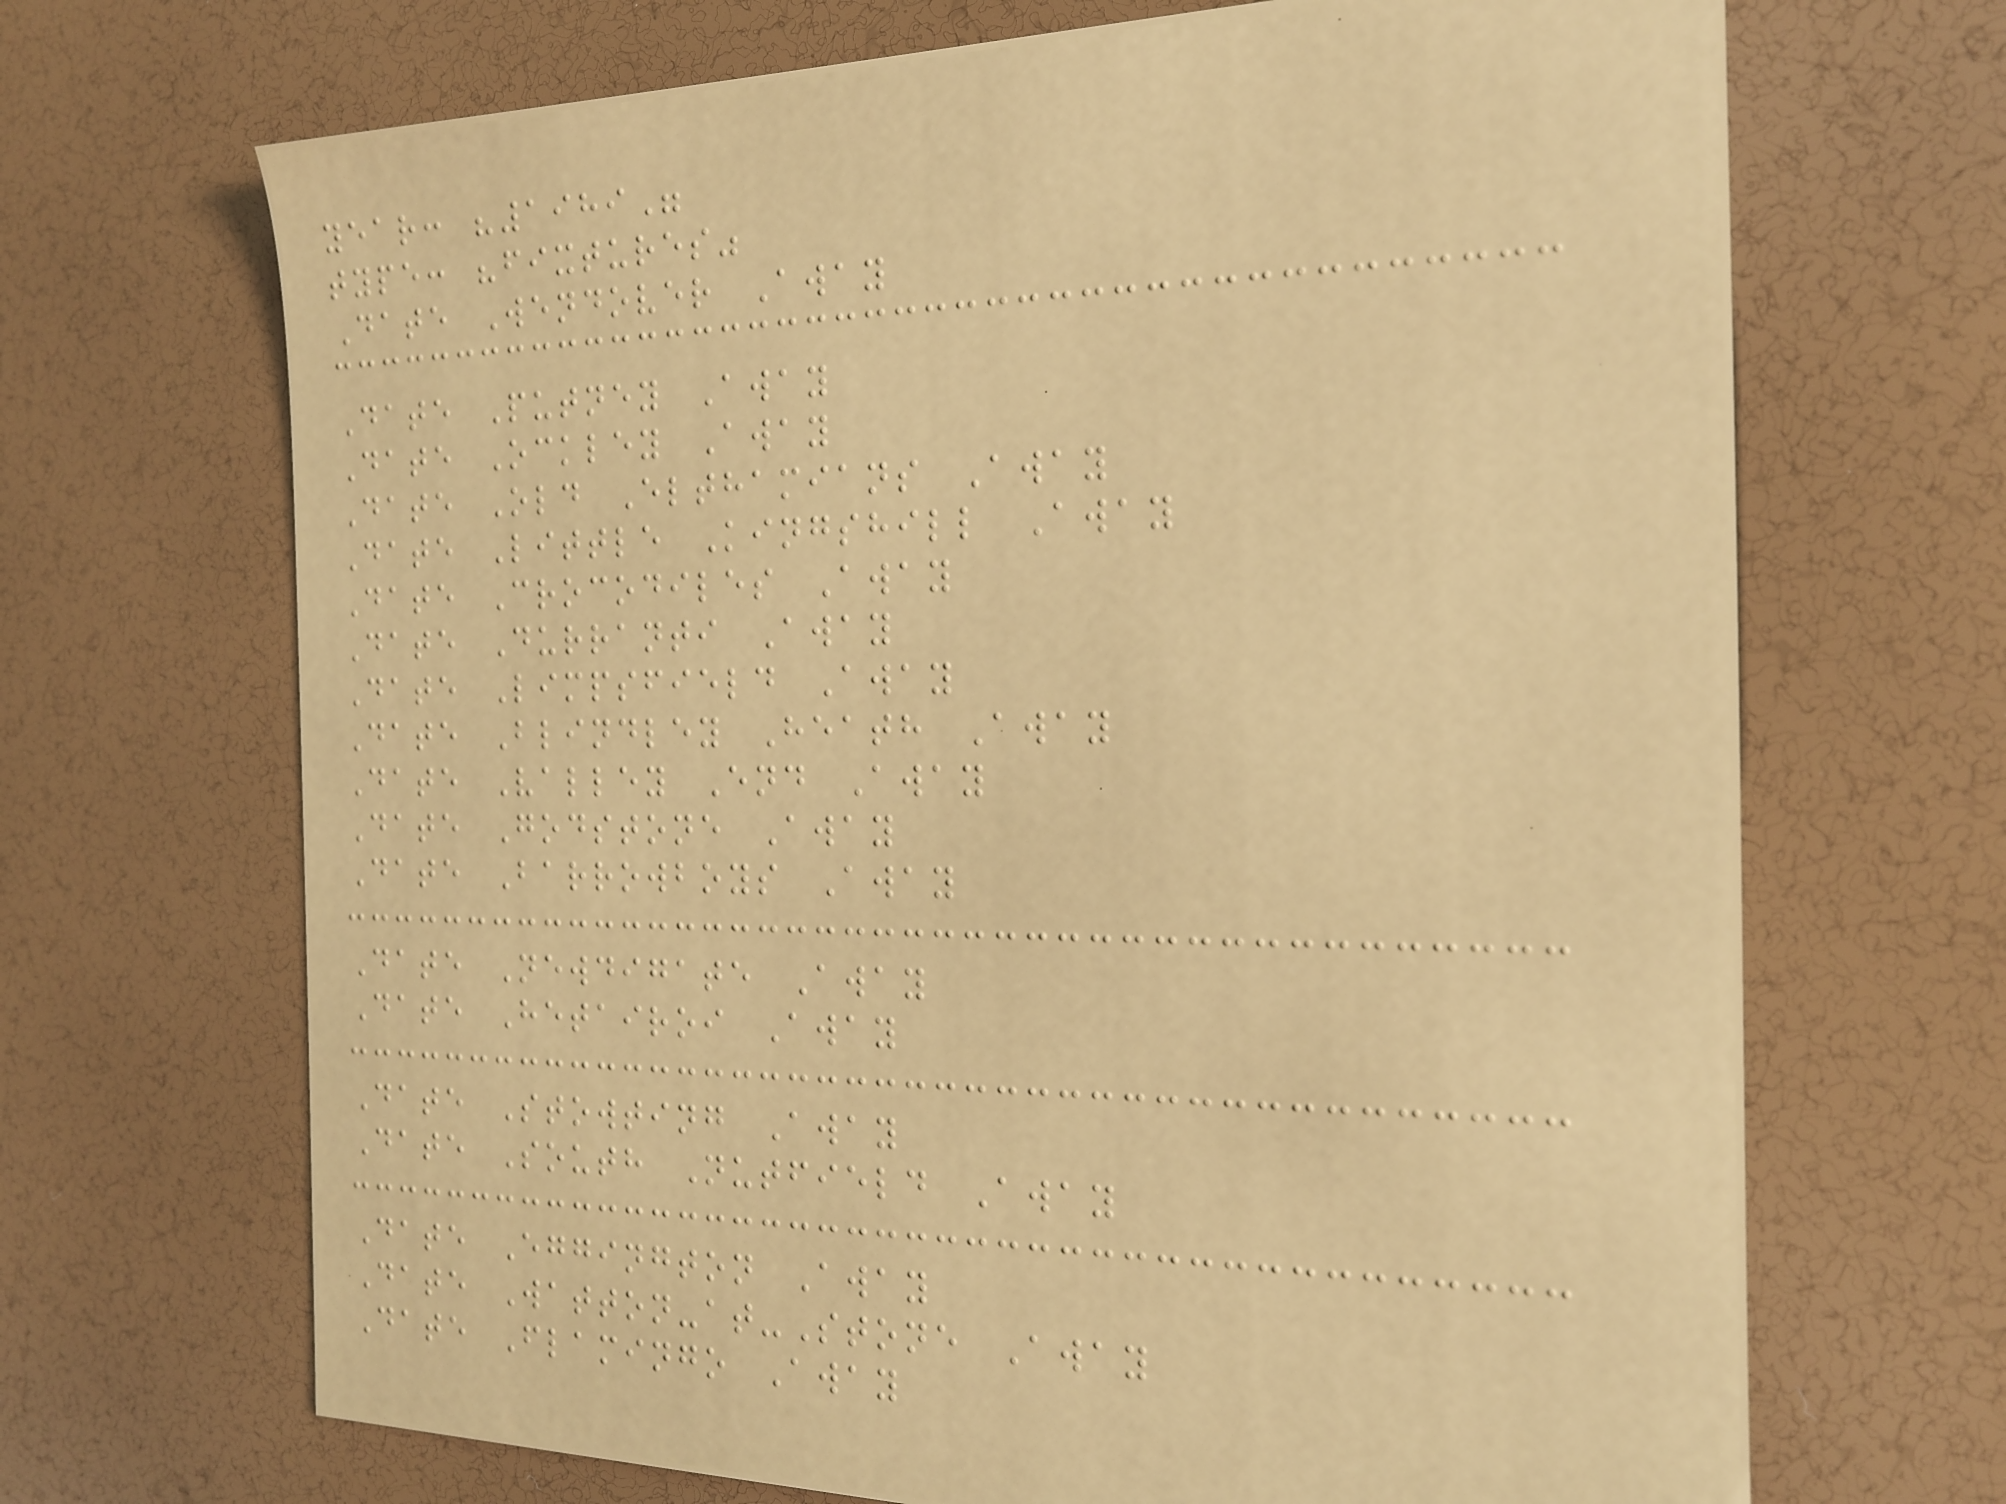year: "1989"
type: "fixtures"
Date Wendover Away
Date Putney Away
Date Ockley Away
Date Old Elthamians Away
Date Little Kingshill Away
Date Crocodiles Away
Date Durranti Away
Date Limpsfield Away
Date Blindley Heath Away
Date Valley End Away
Date Godstone Away
Date Barrowboys Away
Date Newdigate Away
Date Hetairoi Away
Date Stowting Away
Date South Nutfield Away
Date Eggington Away
Date Watton-at-Stone Away
Date Flamingo Away
